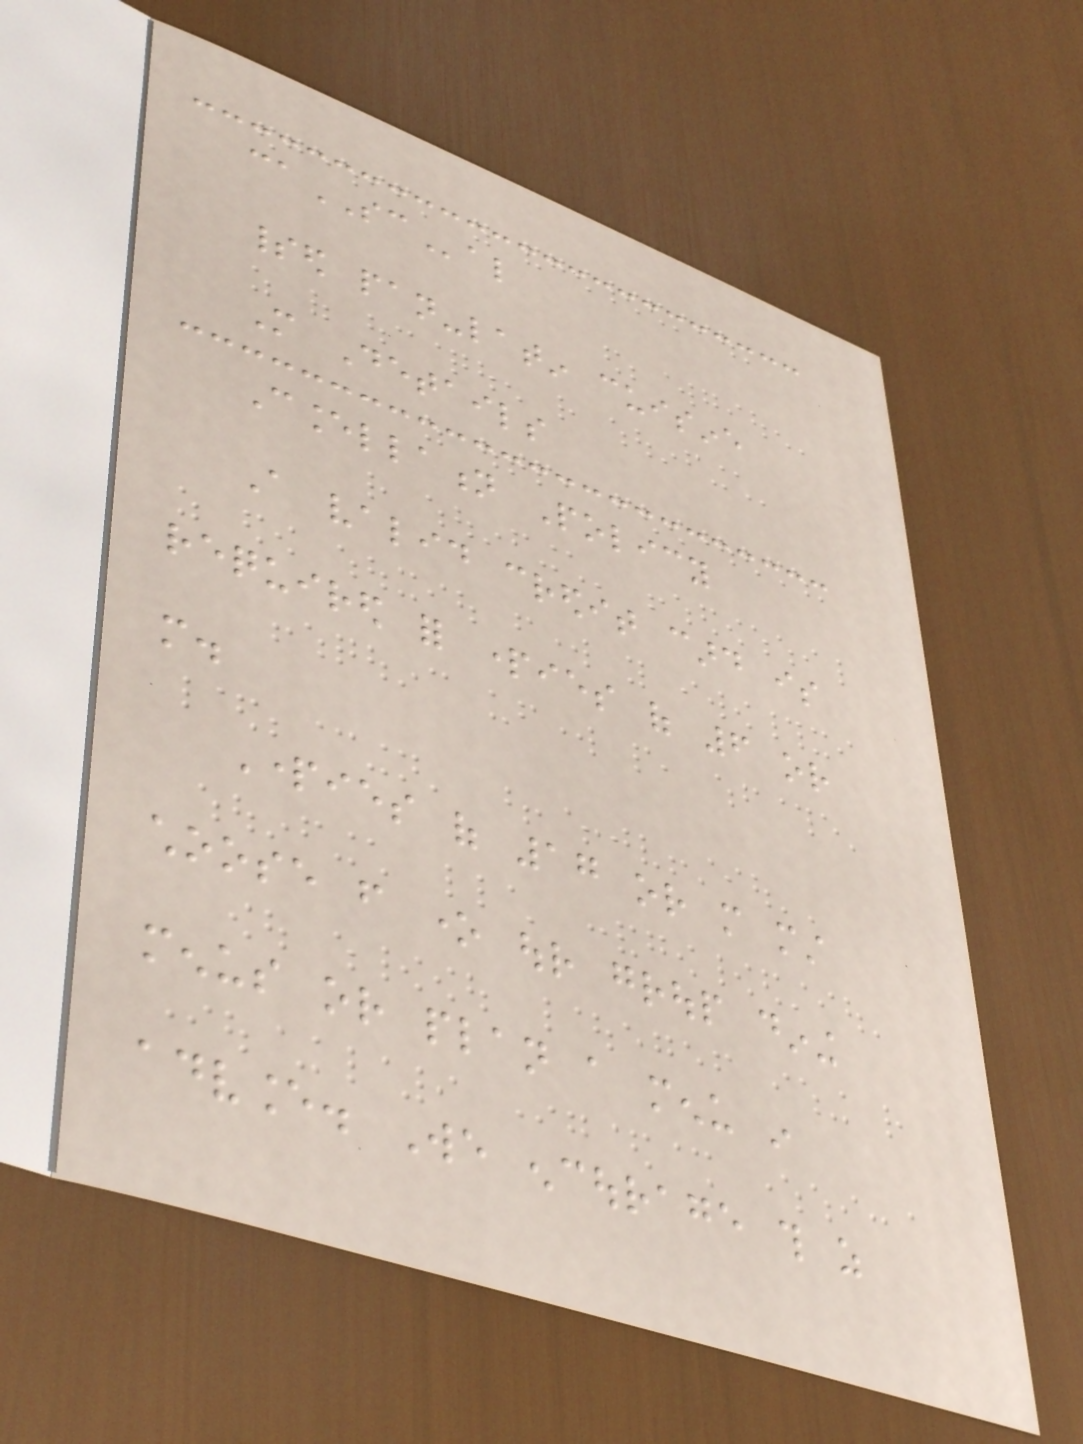caSCal
spirited pan-latin cuisine
More Details
Cancellation Policy
A valid credit card is
required for parties of 6 or
more.
Parties of 17 or more must
choose from one our group dining
menus or plan a menu in
advance. We encourage this as
